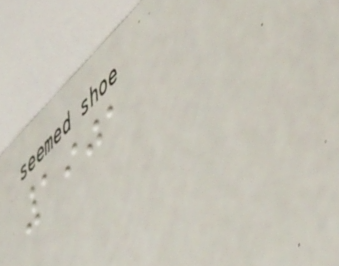1901
